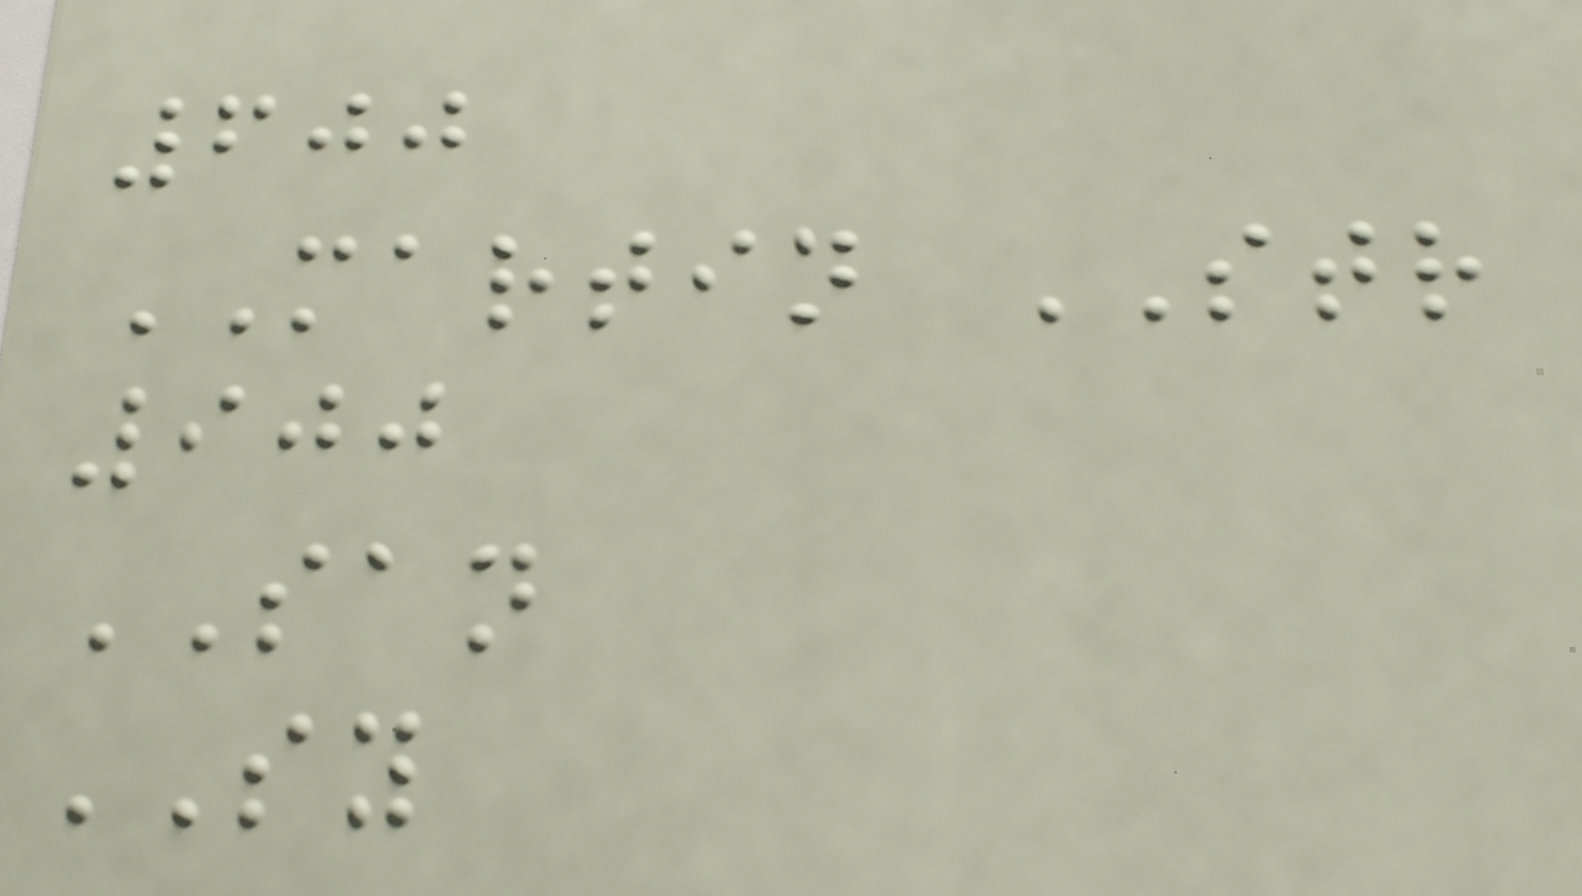600
MARTIN STR
900
SAN
SY
